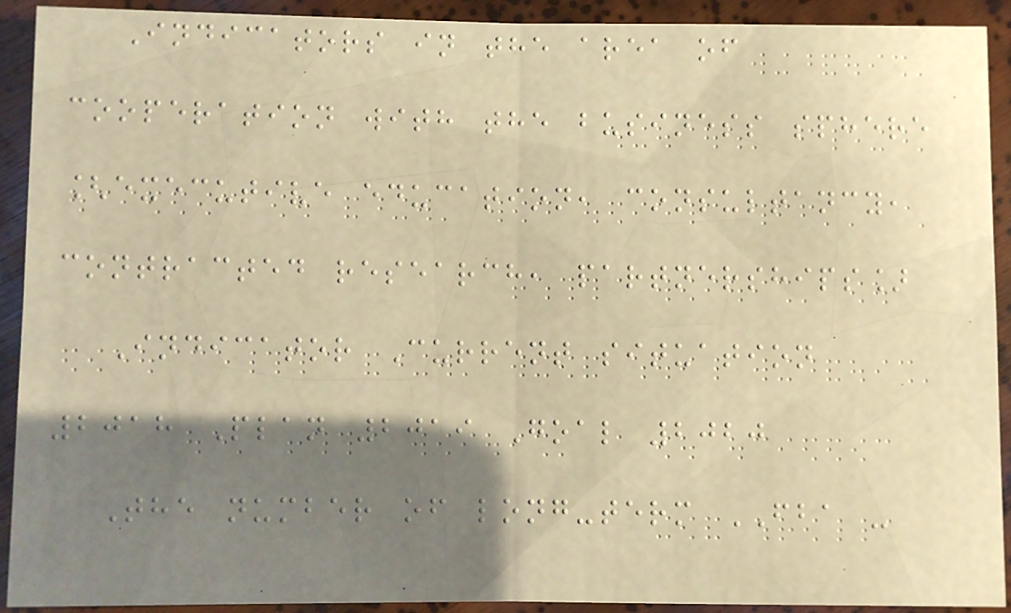Indicators in the area of
cooperation with the business sphere
[executive education, consultancy,
contracted research, partnerships]
Indicator Current situation
2018 Plan 2019 Goal 2020
The number of long-term FBA -
